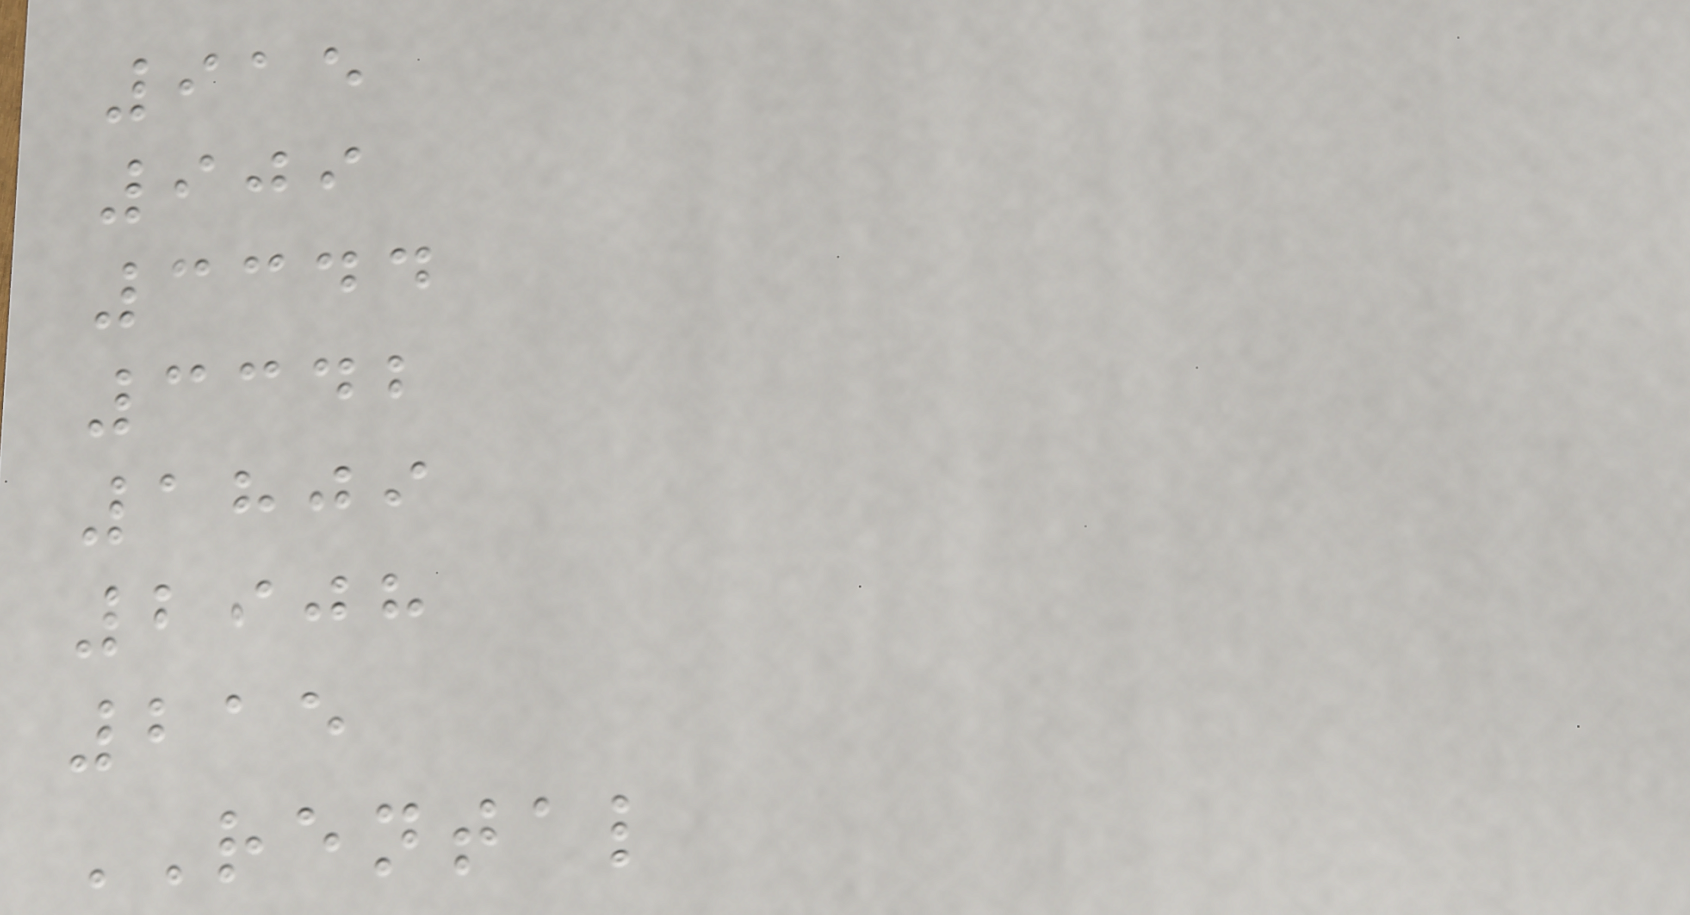915
909
3344
3342
1809
2908
215
RENTAL
